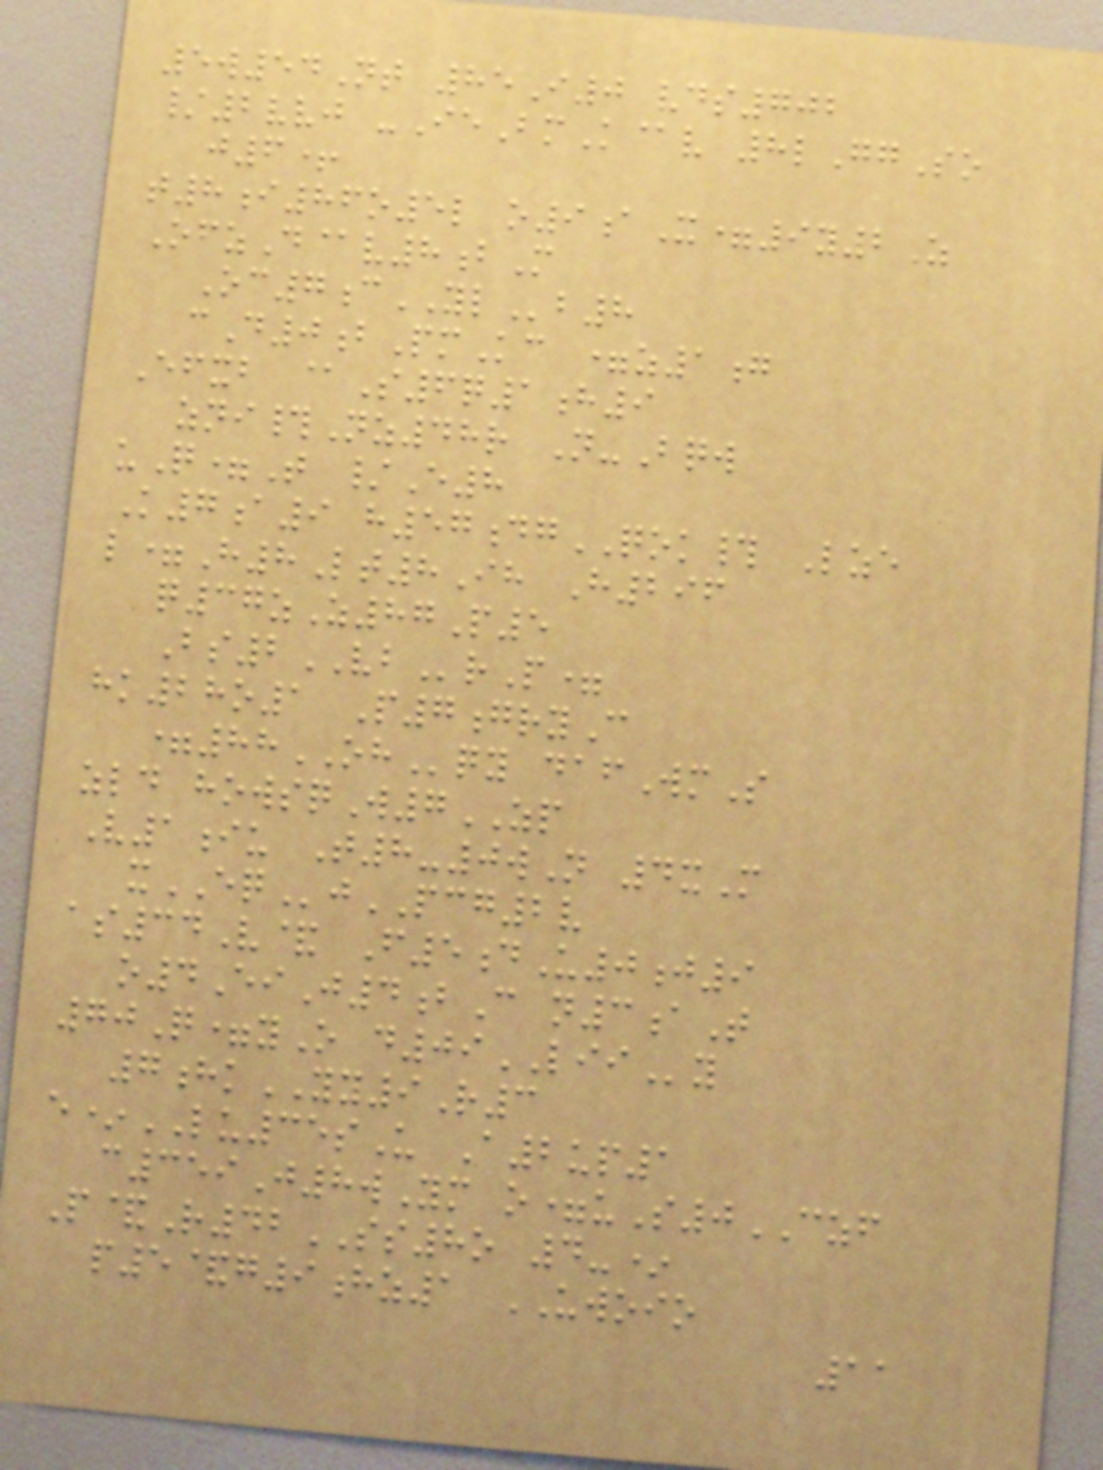5w54Nt 85I0 vds702
/2vvj -IeBmK@v 8lGgSo
j6+
t8i86o5l o9aX=9y2Z
OfzD@v8bM
Oc7cYLb8
cD0bPmKc =z1g
Efxb @S6q1h9
zni#Nz48r N-Bqw
uQ=T /E8
K7a9 h57dgQOK# Lze
l=H8Lt8Ih H296
q37zZ87P5
Bs2VBrP=
hk28o1 P7gryC
=88OHqy dafWmS
zld howsqW7ZP
V1iu T8-0wN 4xM
xEQjPCG2v
as34V& F5dU0j9
o4EiJ4bC n3aT
70Q=yO d09LIIy
7hkYY9R3
e*LU35sU A2up1
c359J8wYm o=uS0CZF
P&R42SS8o 4-*
p5&g9hz1 UWOIO
11
